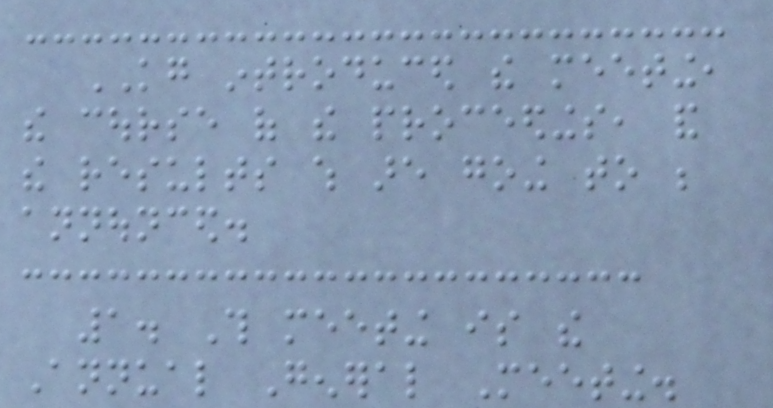KG introduced the meeting,
the course of the proceedings, and
the results which are going to be
announced.
1. This meeting is the
Annual General Meeting.
